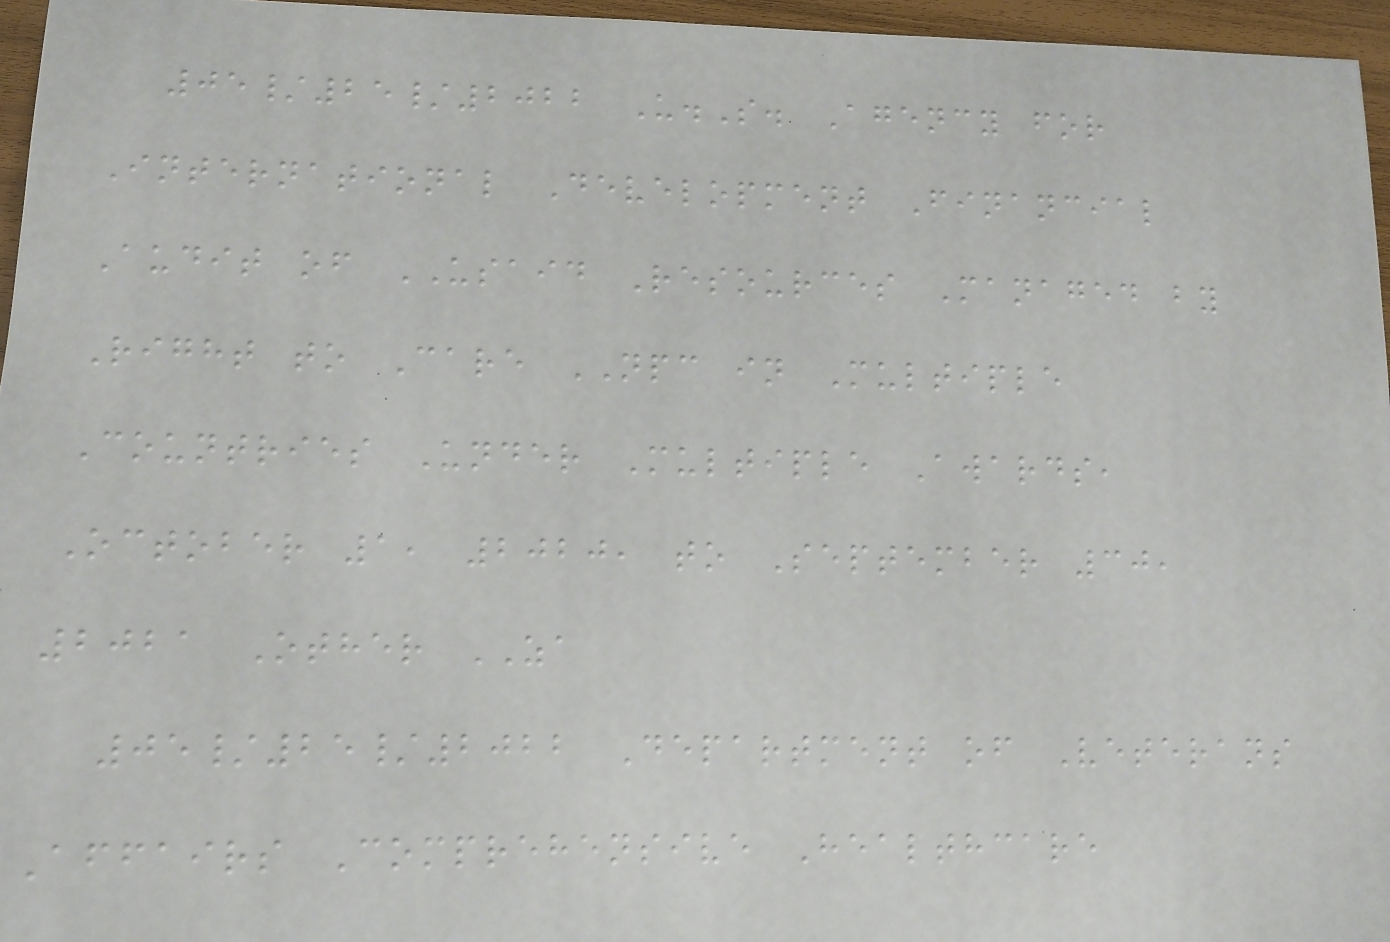05/25/2022 U.S. Agency for
International Development Financial
Audit of USAID Resources Managed by
Right to Care NPC in Multiple
Countries Under Multiple Awards,
October 1, 2020, to September 30,
2021 Other ZA
05/25/2022 Department of Veterans
Affairs Comprehensive Healthcare
